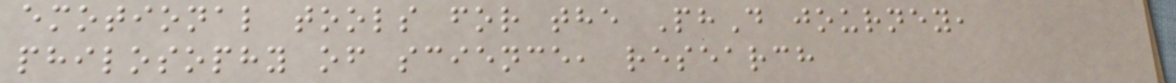emotional tools for the PhD journey,
philosophy of science, research
